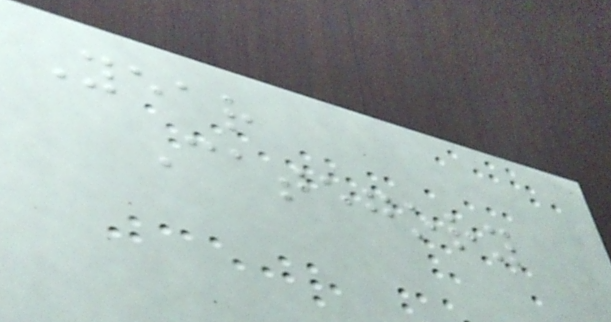Year
Category
